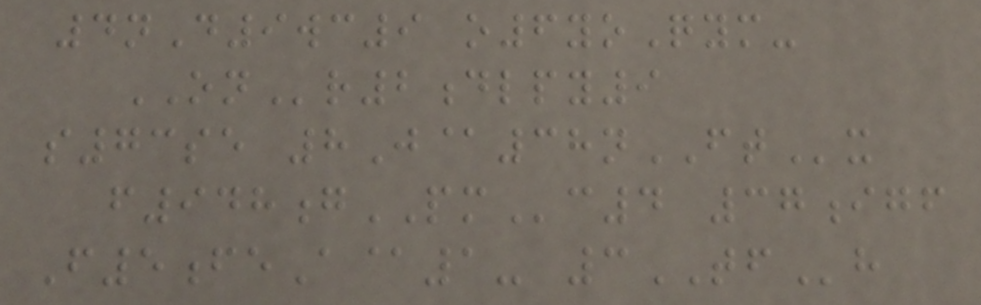4nD9wc9 o6yoQym-
ONr2dlpy9
s73se 8J@38nFTx
f948gPMc4 37igf
F5feA@1- 3TFh
